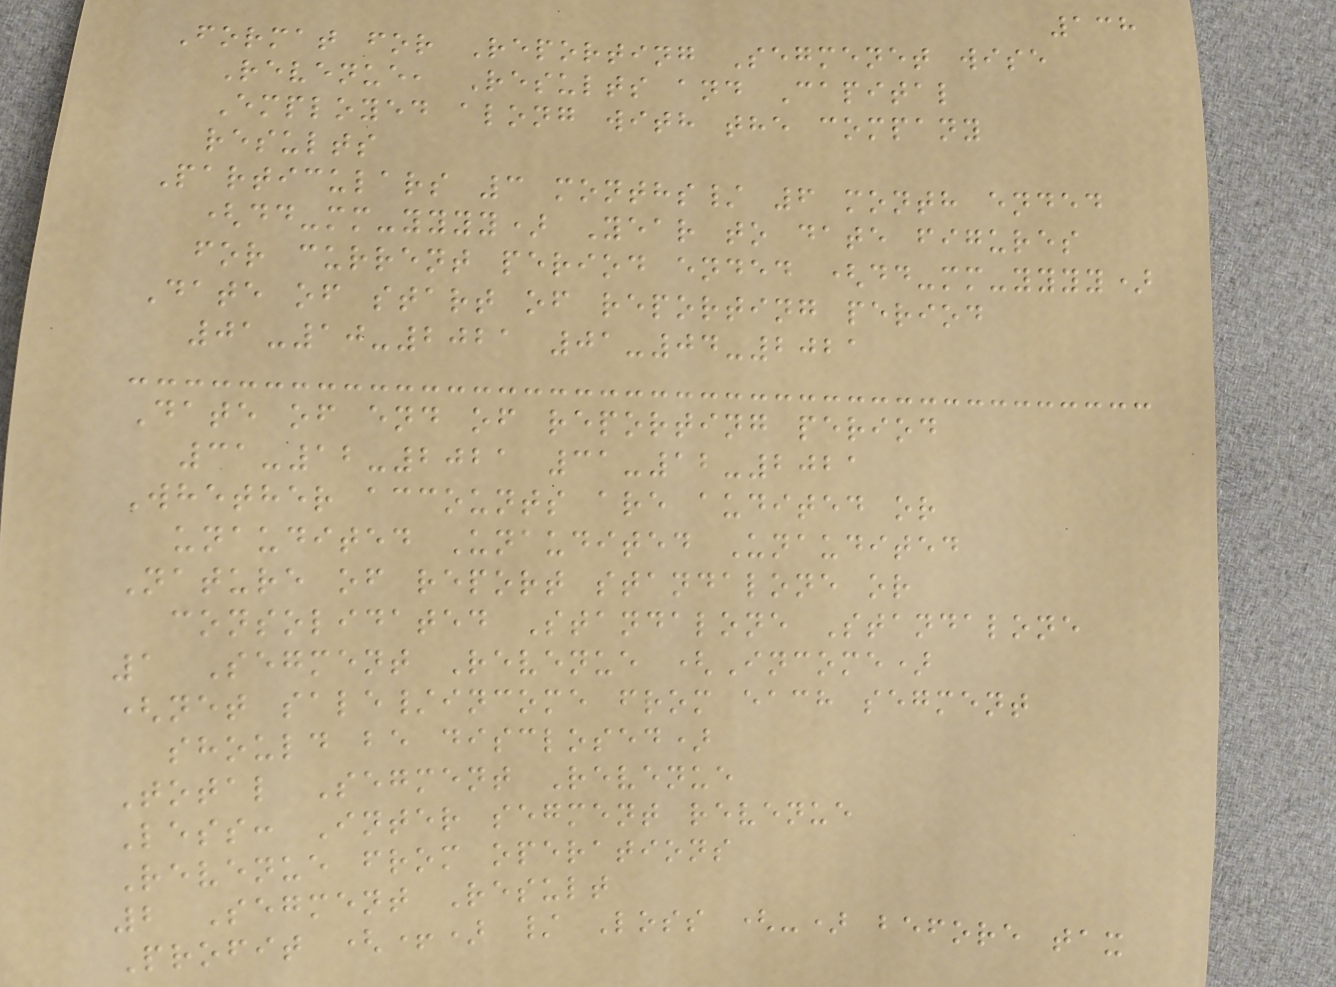138
Format for Reporting Segmenet wise
Revenue, Results and Capital
Employed along with the company
results
Particulars 3 months/ 6 month ended
(dd-mm-yyyy) Year to date figures
for current period ended (dd-mm-yyyy)
Date of start of reporting period
01-10-2021 01-04-2021
Date of end of reporting period
31-12-2021 31-12-2021
Whether accounts are audited or
unaudited Unaudited Unaudited
Nature of report standalone or
consolidated Standalone Standalone
1 Segment Revenue (Income)
(net sale/income from each segment
should be disclosed)
Total Segment Revenue
Less: Inter segment revenue
Revenue from operations
2 Segment Result
Profit (+) / Loss (-) before tax
